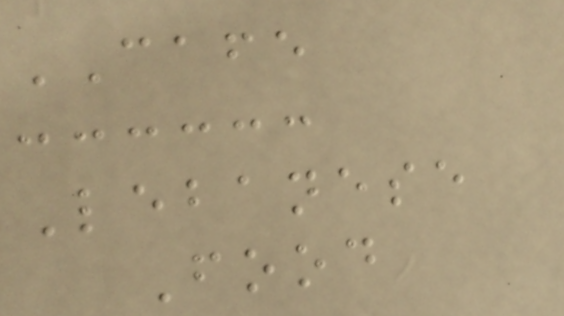CAFE
Lebanese
Food
